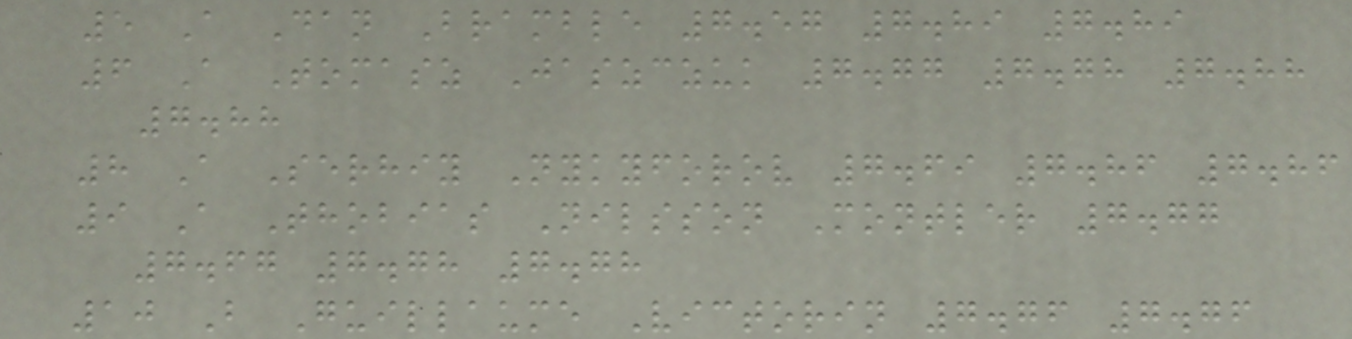5 A Dan Bramble 7.57 7.89 7.89
6 A Tomasz Jaszczuk 7.77 7.78 7.88
7.88
8 A Serhiy Nykyforov 7.69 7.86 7.86
9 A Thobias Nilsson Montler 7.77
7.67 7.78 7.78
10 B Guillaume Victorin 7.76 7.76
